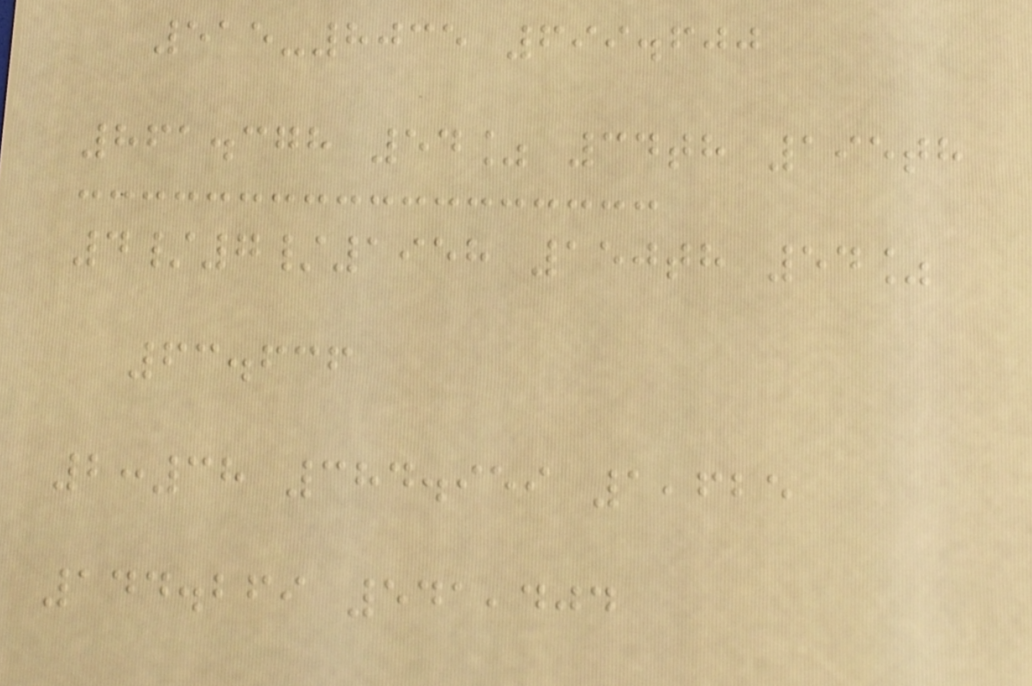515-8035 699.600
861.378 54% 34th 195th
4/7/1958 150th 54%
63.636
2:38 384.959 1,625
144.269 541,404
